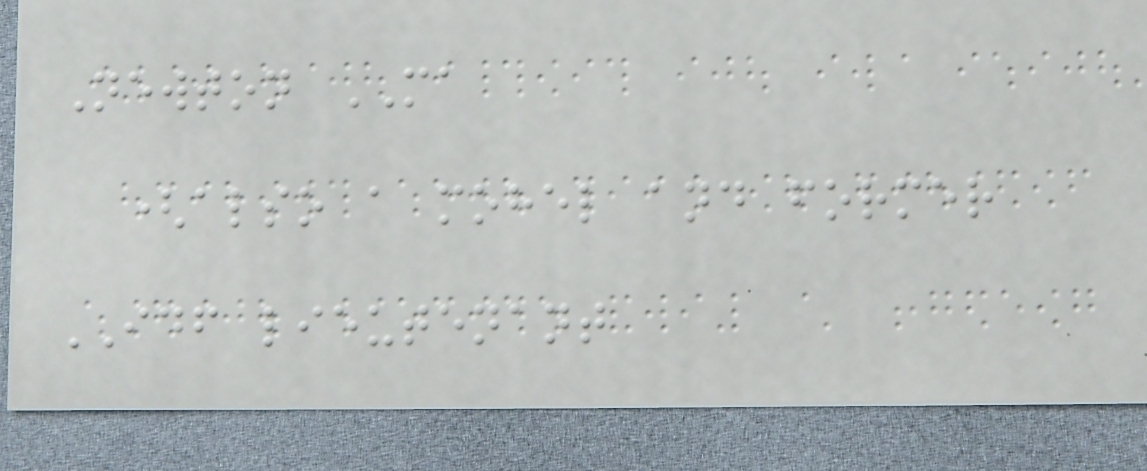Newton MA
(also a mohel and former
IDF lieutenant
